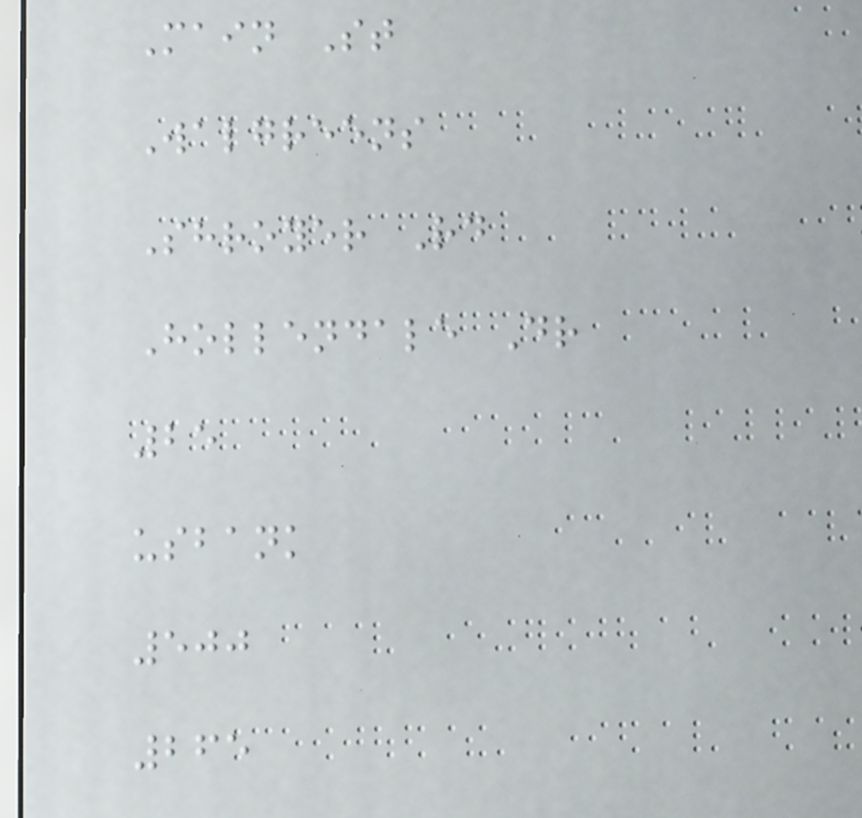Main St
Walgreens
Shroyer Rd
Hollendale Dr
25
usbank
500
265
